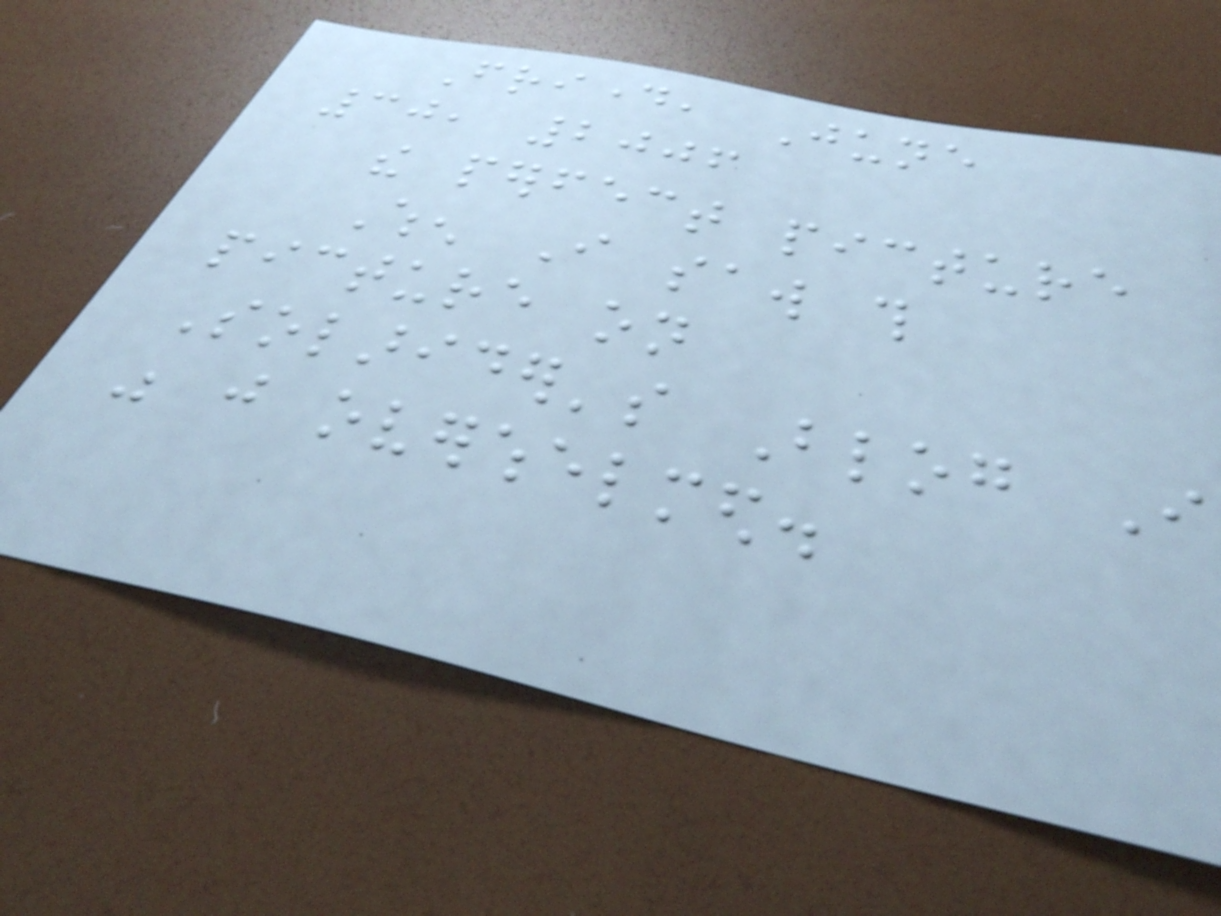Friday, June
30, 2006
the perfect picture
When I saw this
picture on
Solarider's Blog I
was just overwhelmed.
